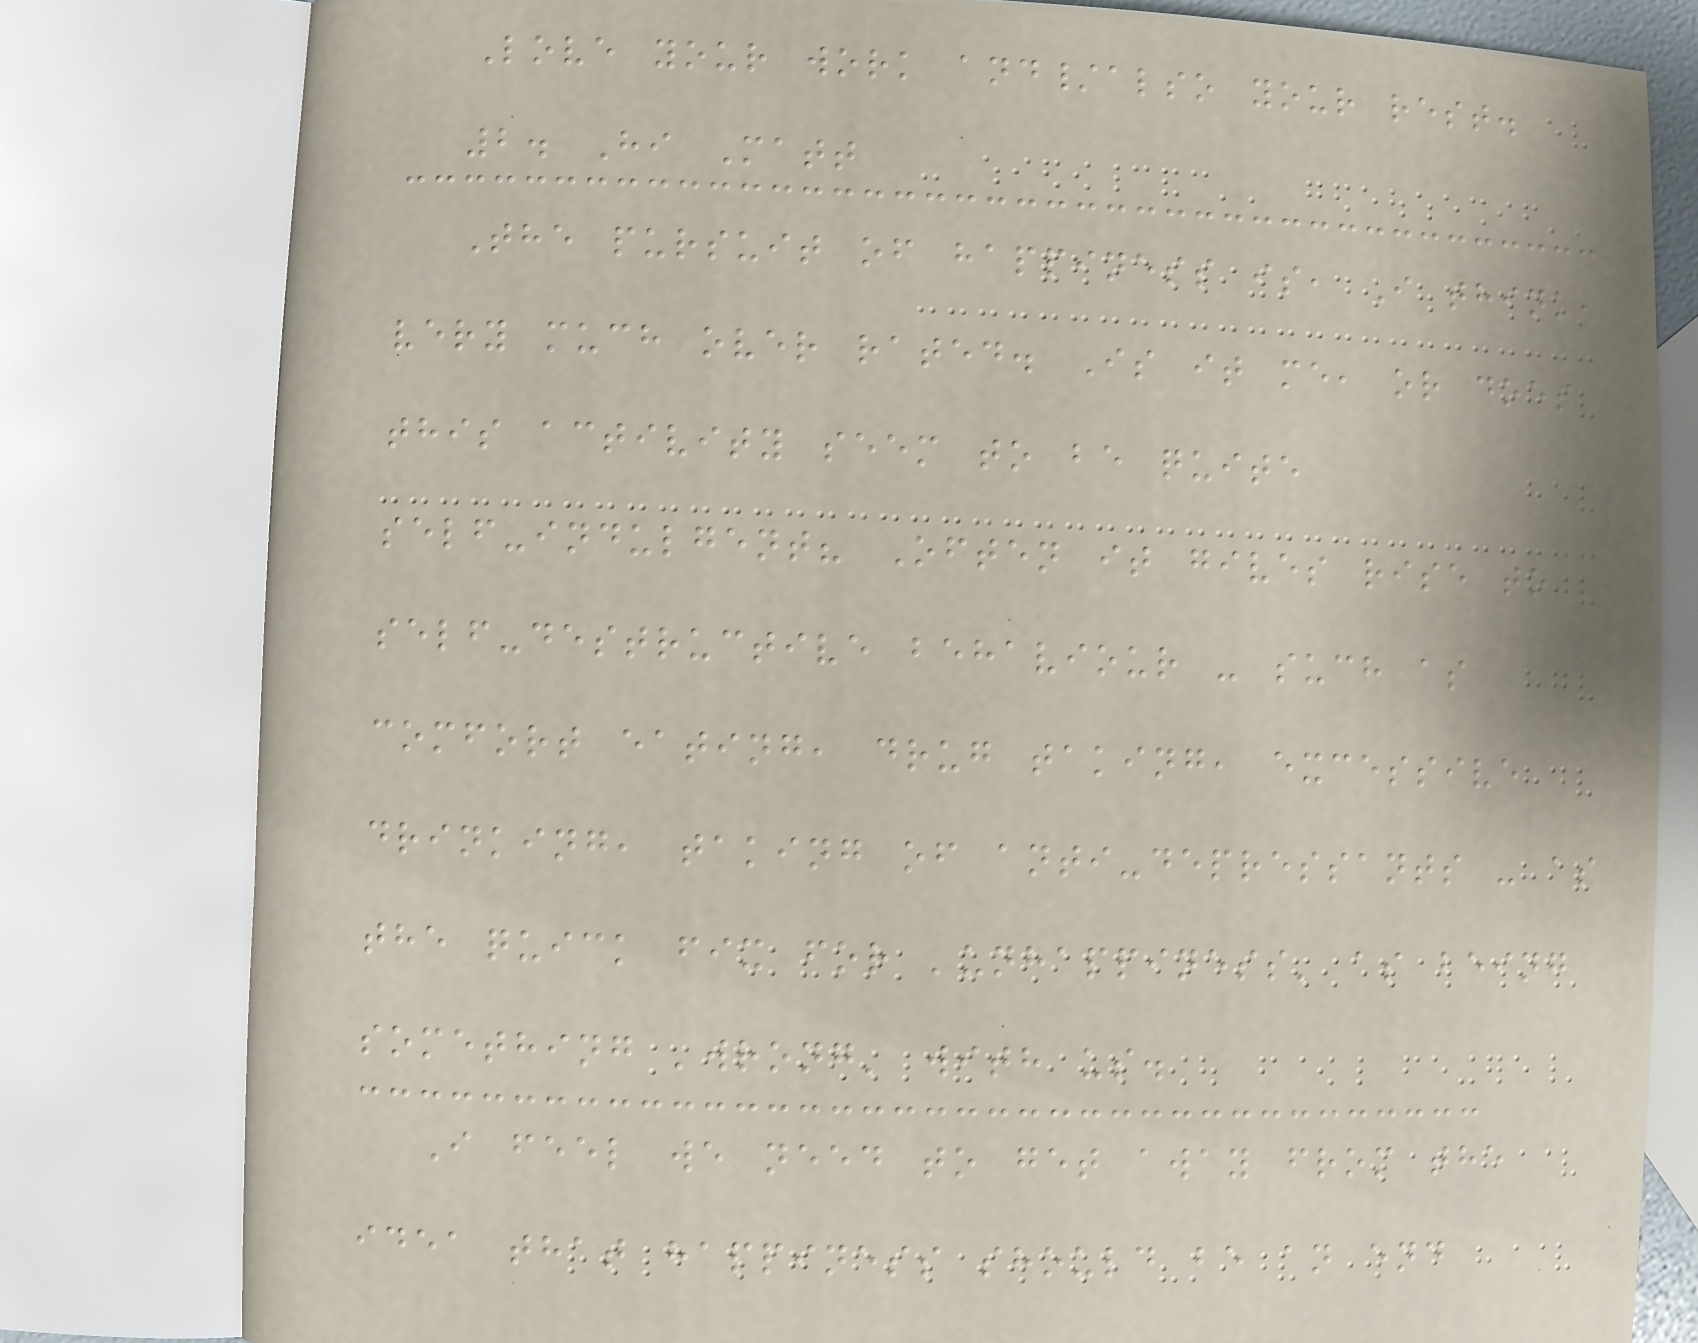Love your work and/also your rest.
2. Hi Matt
The pursuit of happiness is, I think,
very much over rated. Is it me, or does
this activity seem to be quite
self-indulgent? Often it gives rise to
self-destructive behaviour - such as
comfort eating, drug taking, excessive
drinking, taking of anti-depressants - as
the quick fix for 'unhappiness' as being
something 'wrong' with us.
I feel we need to get away from the
idea that happiness should be an end
